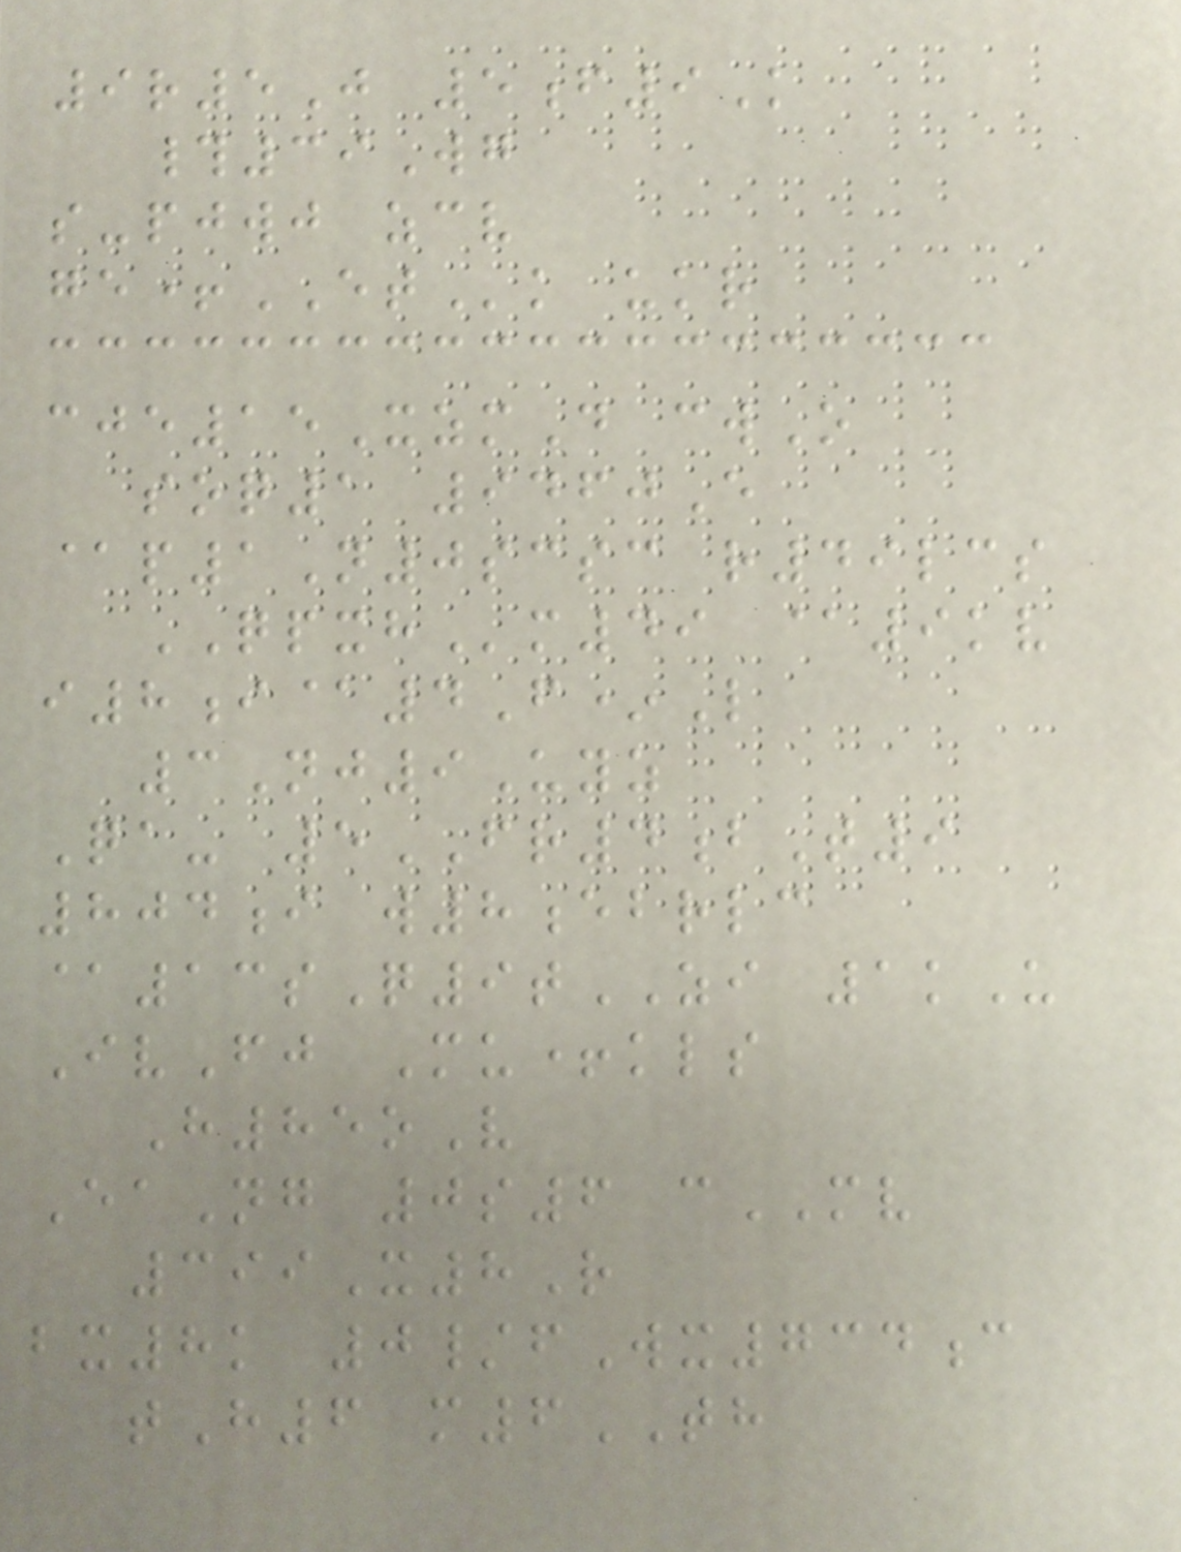9r5J 5f9K
#39Wg
s-pjwj zcv
ge+ETk ukr
cje15XzmD cwO
soq1 9460E
@p1N0scsc r49lcs
QPXHm49 @9kv
i8i@4F*L
3Nj9Uyz
Qa- 5FR4bT9
804i w8ebrlc
@13sQ9tZI 1kU
IvFj Mu+kls
H85oV
EaNg 0s6 cMV
399X8R
bx8k 0/fWx734c
tH6 m6TH
